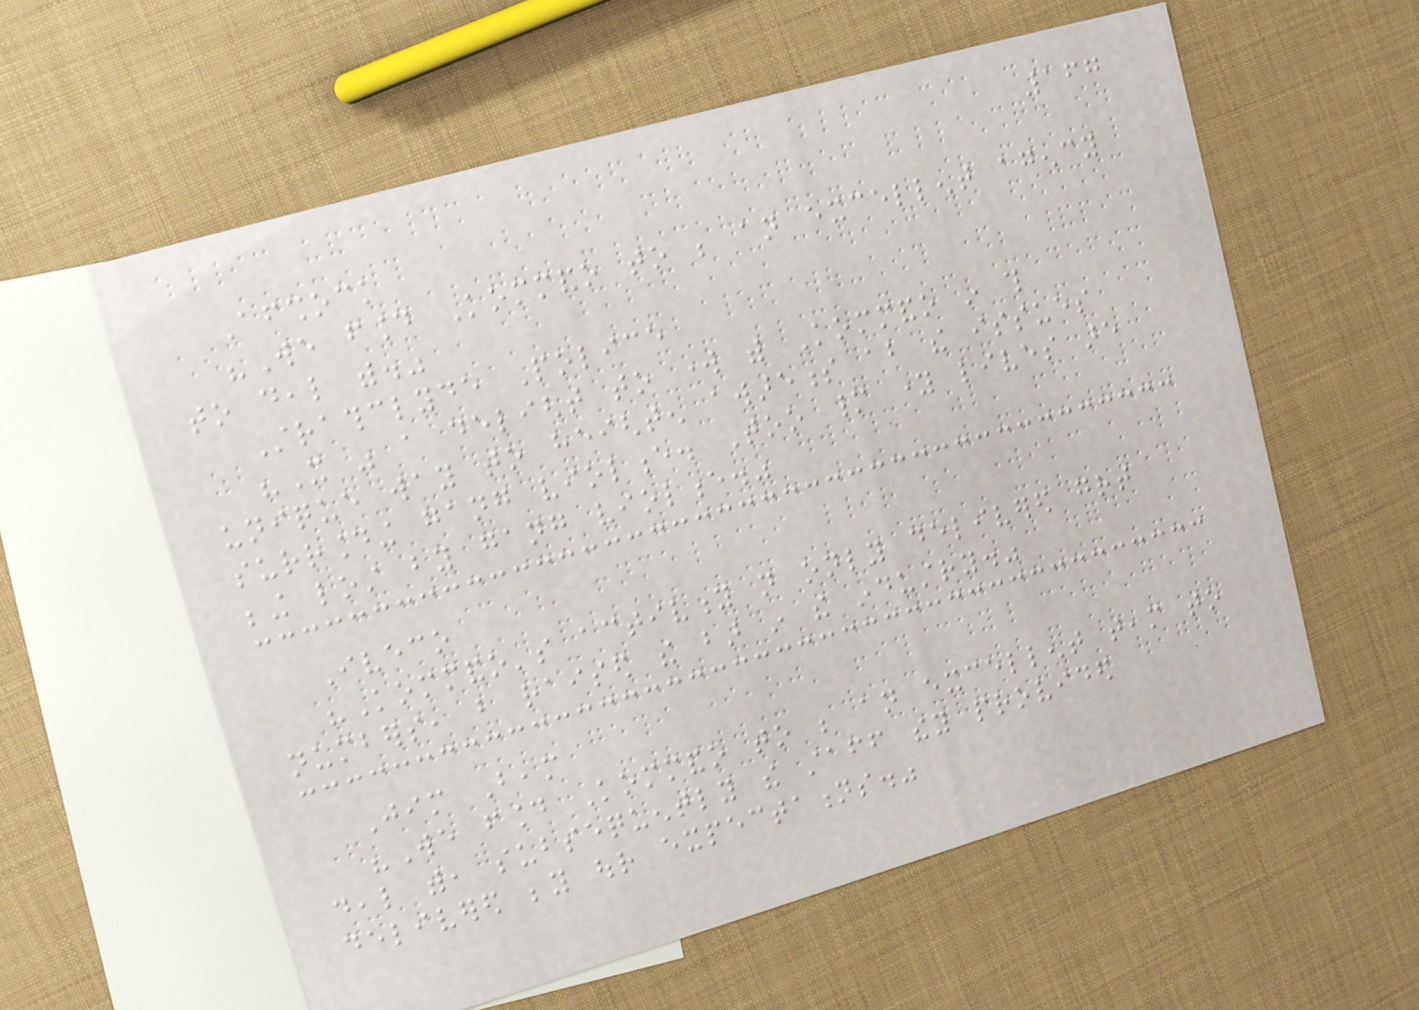167
Aftershock
"We found Kommando to be an excellent agency
to deal with."
Strathclyde Police
"It was a delight to work with Kommando in this
unique way to heighten awareness about the issues
surrounding gang violence. Too many young lives are
being lost by gang violence."
Iveco
"Kommando's activity not only delivered great
numbers, but raised the bar in the industry."
Jim Beam
"We found Kommando to be an excellent team to
deal with, subsequently the staff they provided
delivered beyond our expectations."
